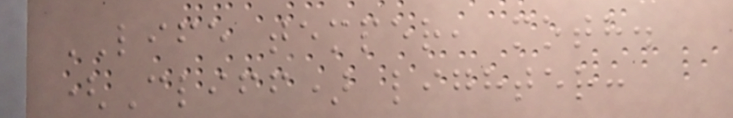LIFE temper, moth.
(Cliff) lighter:
